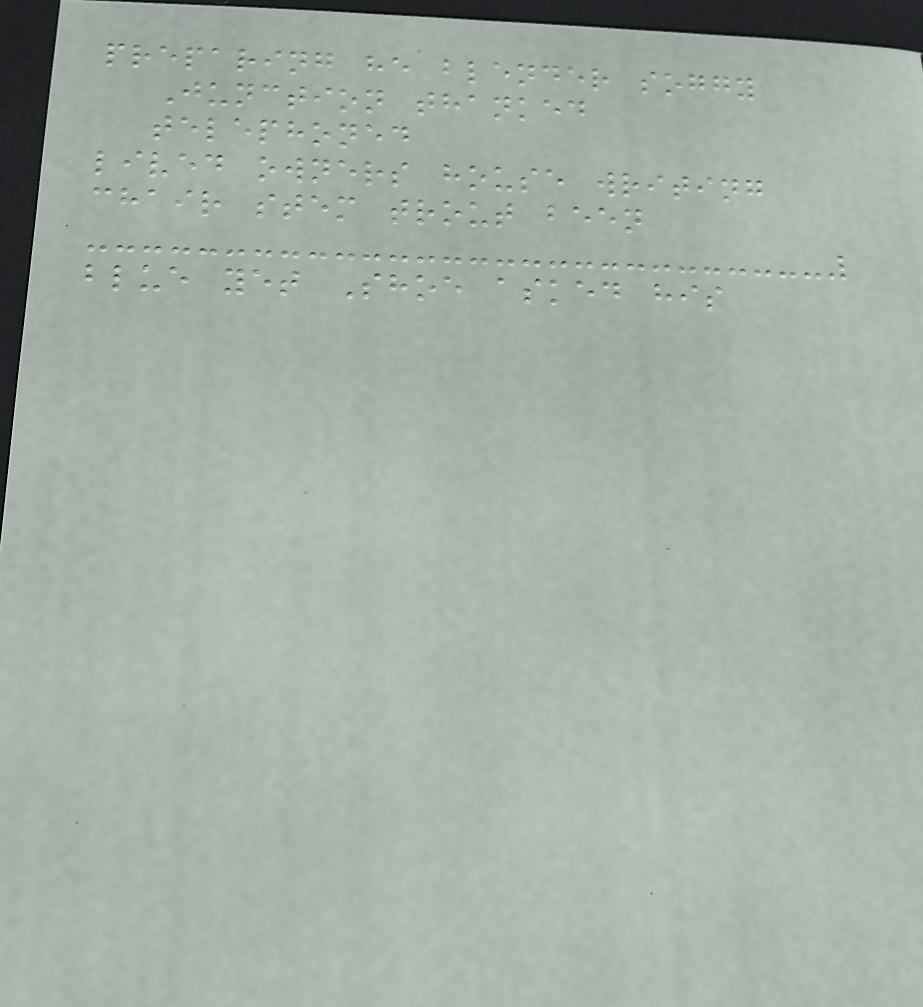preparing he blender soggy
Junction thanked
telephoned
lived owners house writing
chair stem trout been
blue yet Shoe asked his
